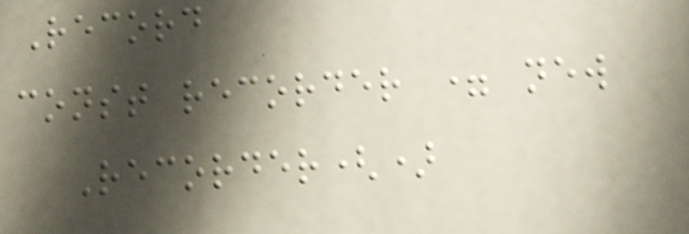Record
const recorder = new
Recorder()
